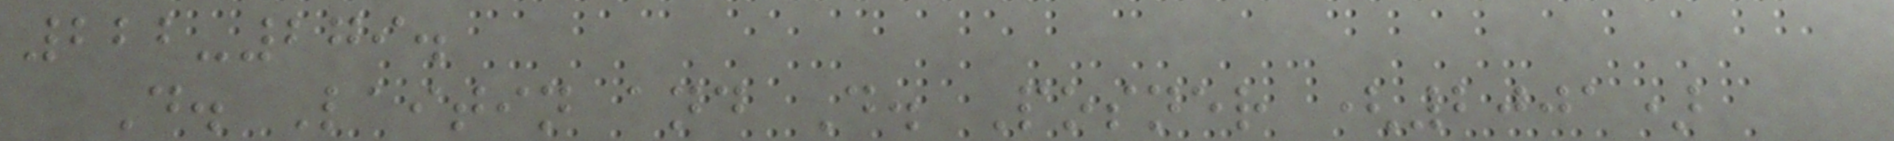222-279.
D. Laitin and D. Posner (2001)
